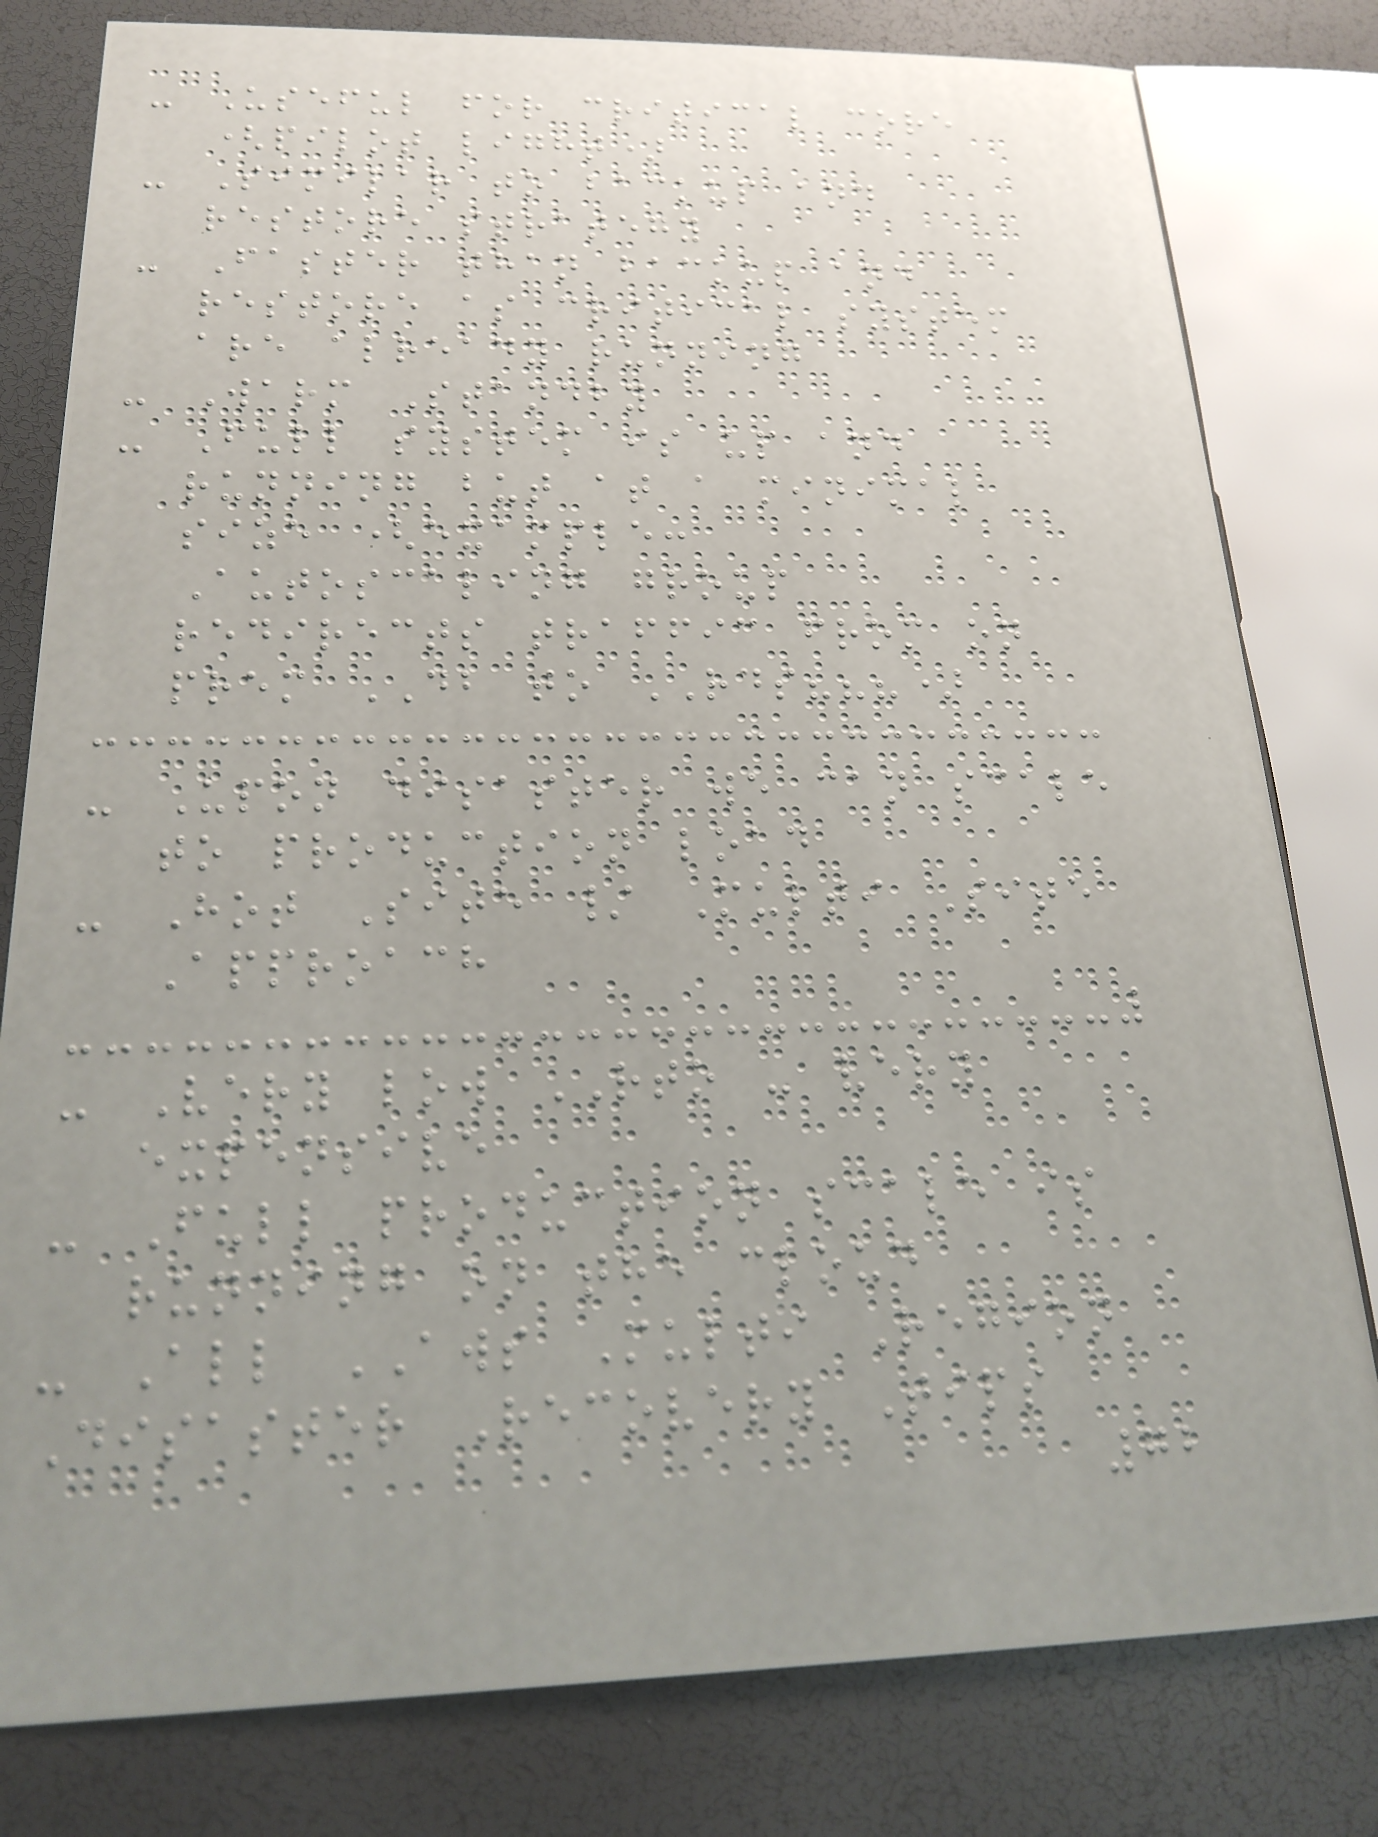- Useful for critical core
(pilot light)
- Similar to backup and
restore strategy
- Faster than backup and
restore as critical system
are already running
- Warm Standby
- Full system is up and
running but at a minimal
size (example:
Autoscaling group
redirects traffic from on
prem DB to RDS???)
- Upon disaster we can scale
to production load
- Hot Site / Multi Site
Approach
- Very low RTO - very
expensive
- Full production scale is
running on the cloud
- All AWS Multi Region
Disaster Recovery Tips
72
